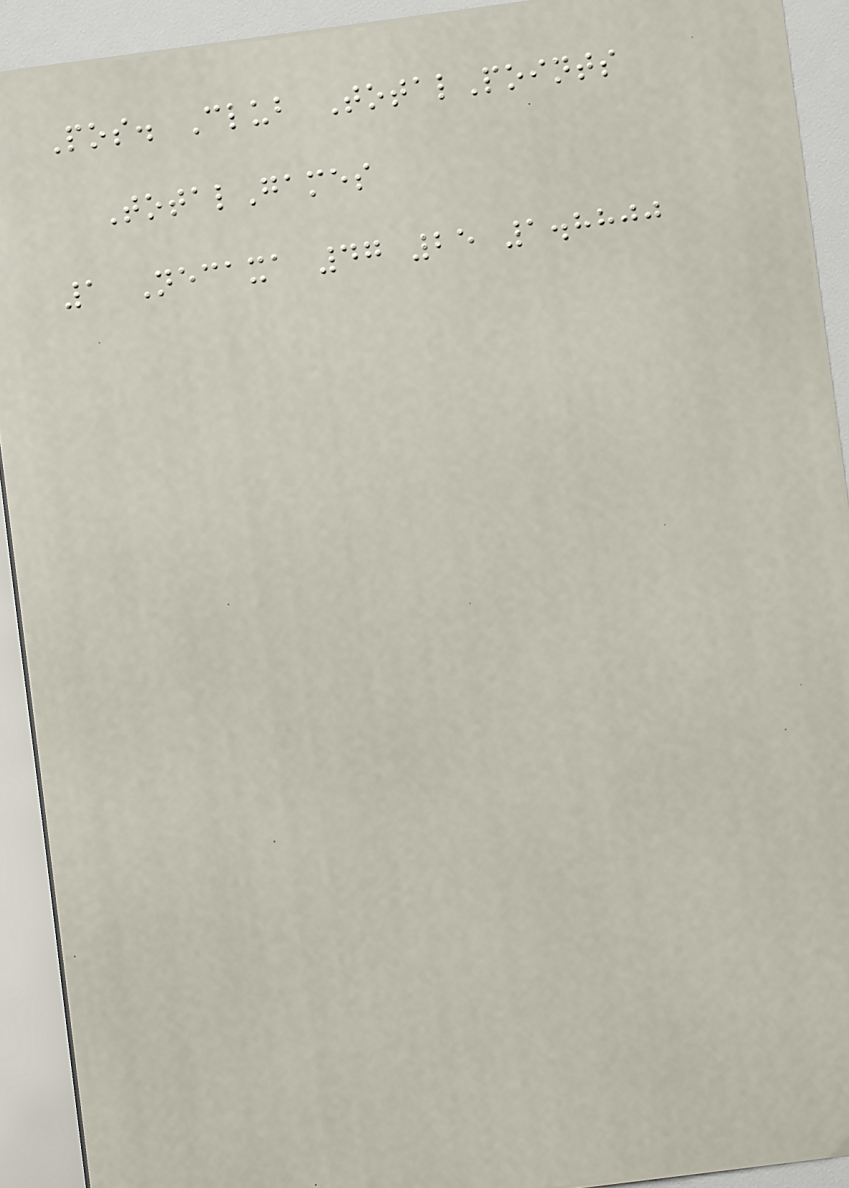Pos. Club TotalPoints
TotalGames
1 Necaxa 47 25 1.8800
